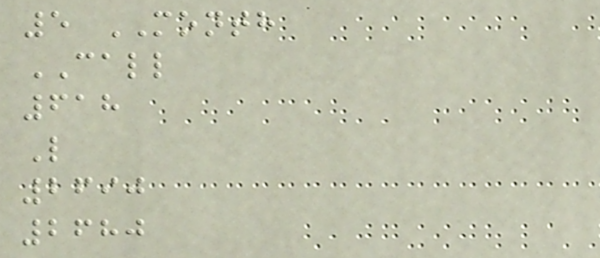5 MONTH
CALL
618
L
2690
2680
